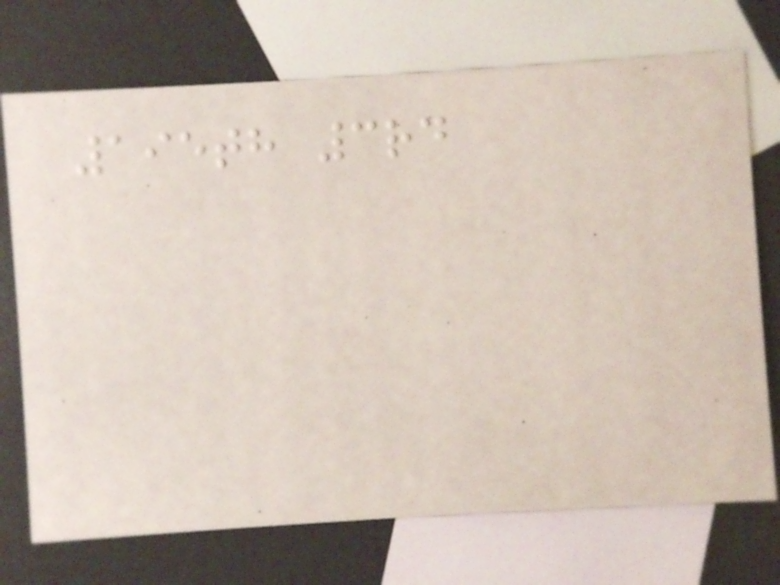195th 3rd
